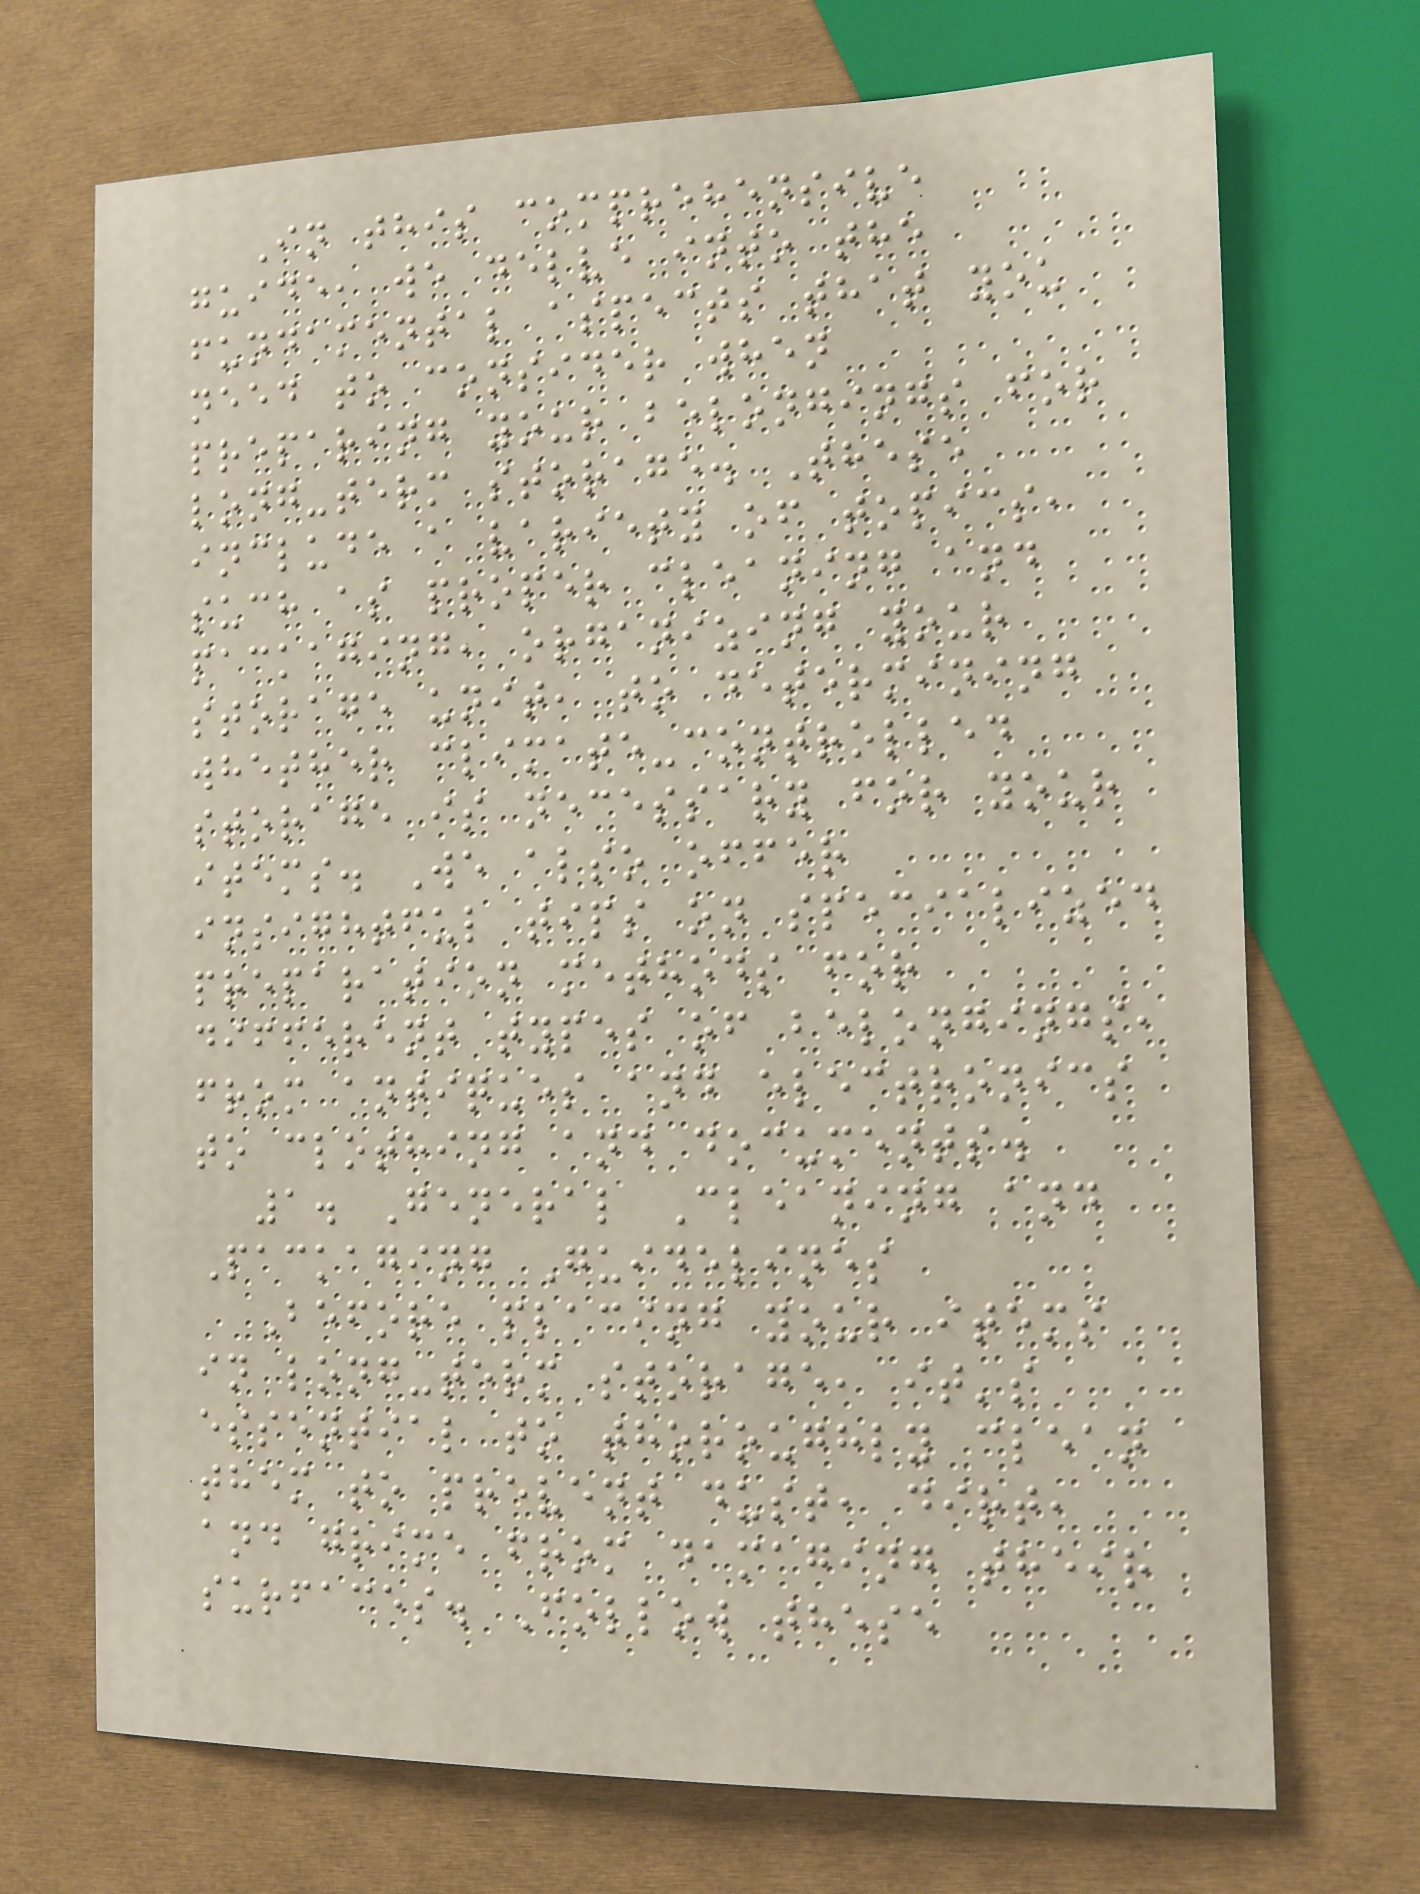In this comprehensive
guide, we delve into the
fundamental aspects that you
need to consider when
preparing your belongings for
long-term storage. These
include a variety of topics,
such as proper cleaning and
packaging, organizing your
storage unit, to determining
whether climate-controlled
storage is necessary for your
items. We also offer
insightful tips on specialized
preparation methods for
different types of belongings,
from antiques and electronics
to clothing and documents.
1. General Cleaning and
Packaging Guidelines
Before placing your items
in long-term storage, it's
essential to thoroughly clean
them to prevent dust, dirt,
and grime from damaging their
surfaces. Follow these
